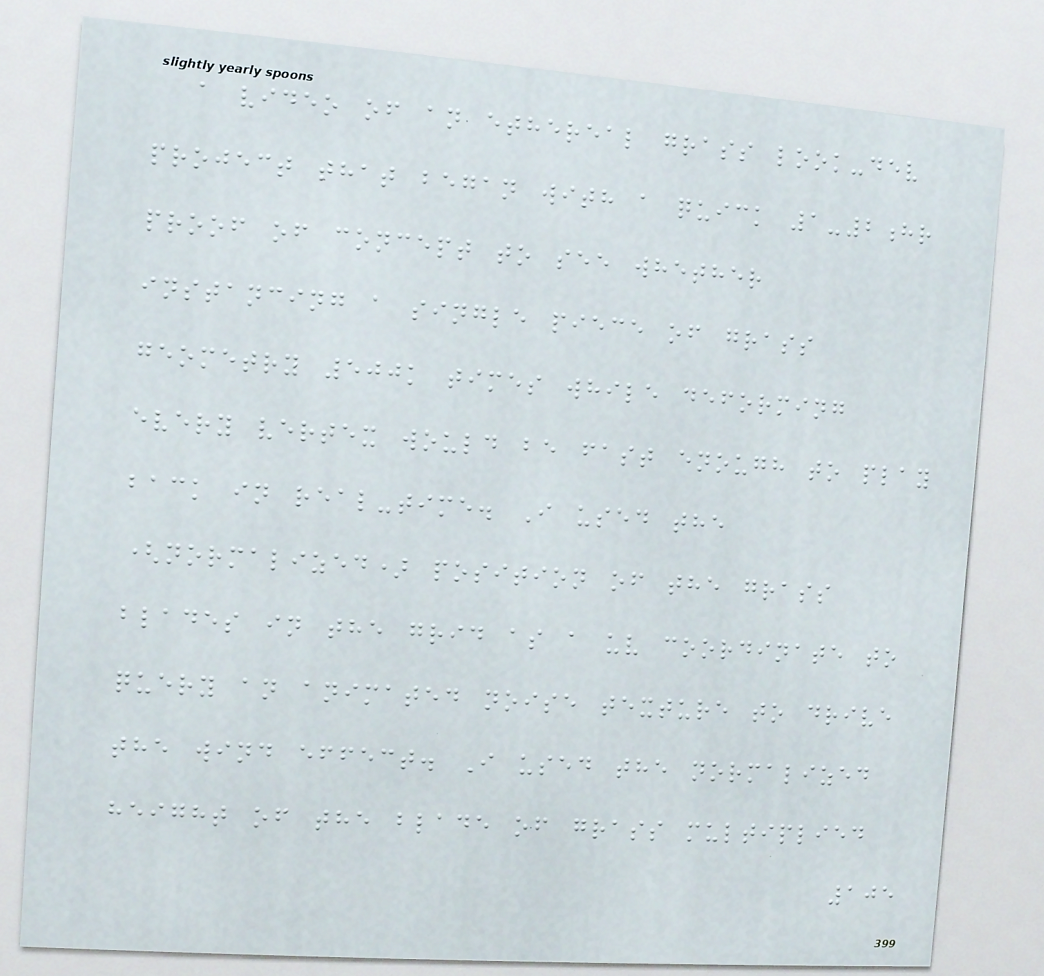a video of an ethereal grass look-dev
project that began with a quick 1-2hr
proof of concept to see whether
instancing a single piece of grass
geometry 500k times while deforming
every vertex would be fast enough to play
back in real-time. I used the
(normalized) position of the grass
blades in the grid as a uv coordinate to
query an animated noise texture to drive
the wind effect. I used the normalized
height of the blade of grass multiplied
105
